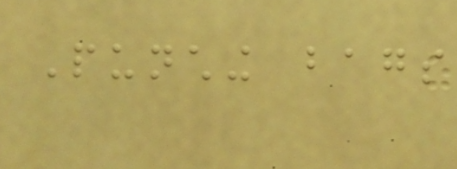Punching bags
